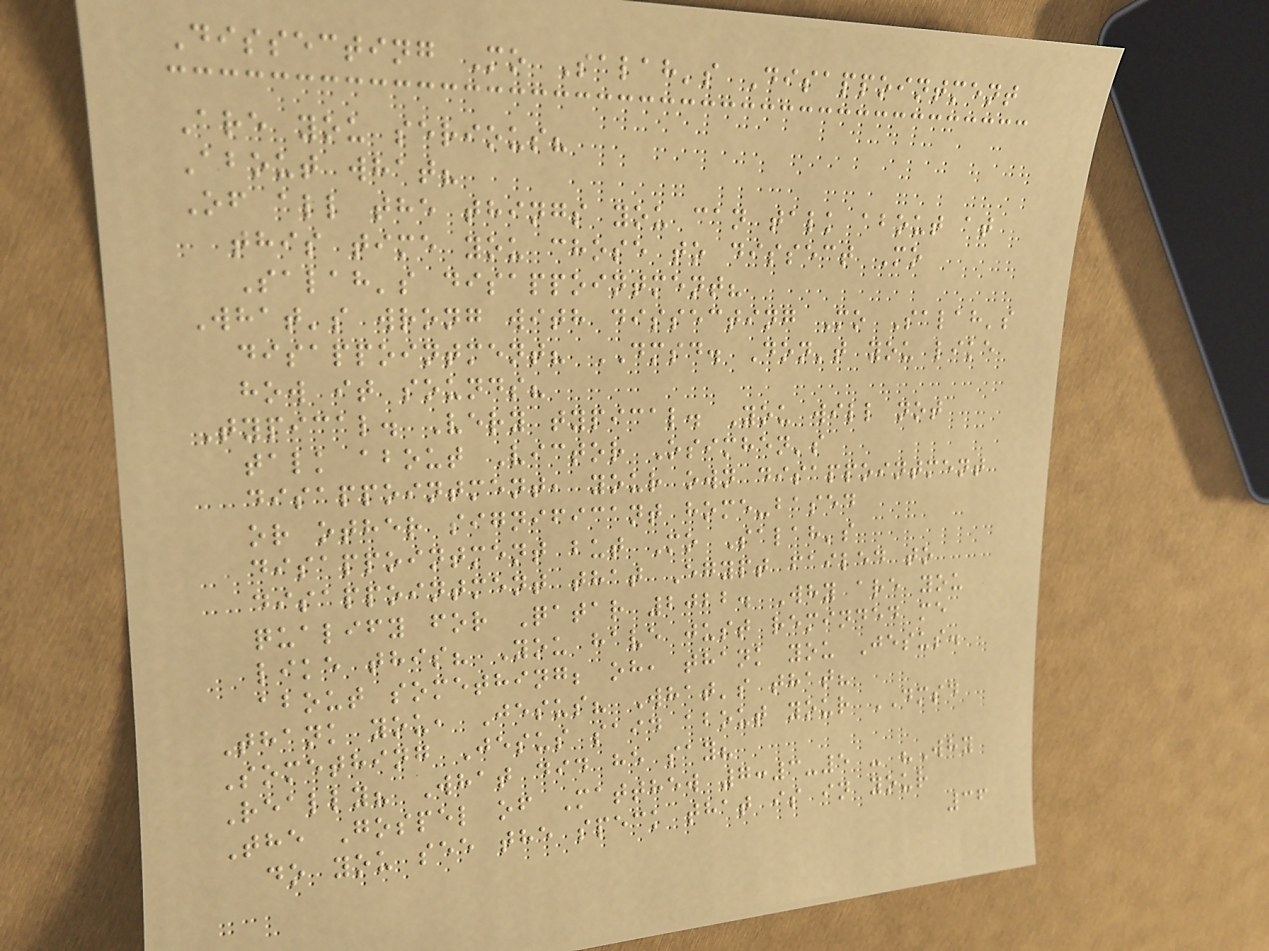Dissecting Mo Salah's Disappointment
Are you serious?
About what?
Of all the things you can talk about at
this time you chose to dissect Mo
Salah's disappointment?
What's wrong with dissecting Mo Salah's
disappointment? DMSD. Don't you like
how it sounds?
Typical. Very typical. You will not
talk about Victor Osimhen's
disappointment, your own disappointment
or other significant home-based
disappointment but Mo Salah's
disappointment that Egypt failed to
qualify for Qatar 2022. Why are you
like this? You have just reminded me
about something; oh, thank you Jesus.
Thank you, Jesus? What's that?
Something Jesus said about your DMSD
Really? What did he say?
The Gospel of Matthew 7:3-5 - "Why
do you see the speck that is in your
36
